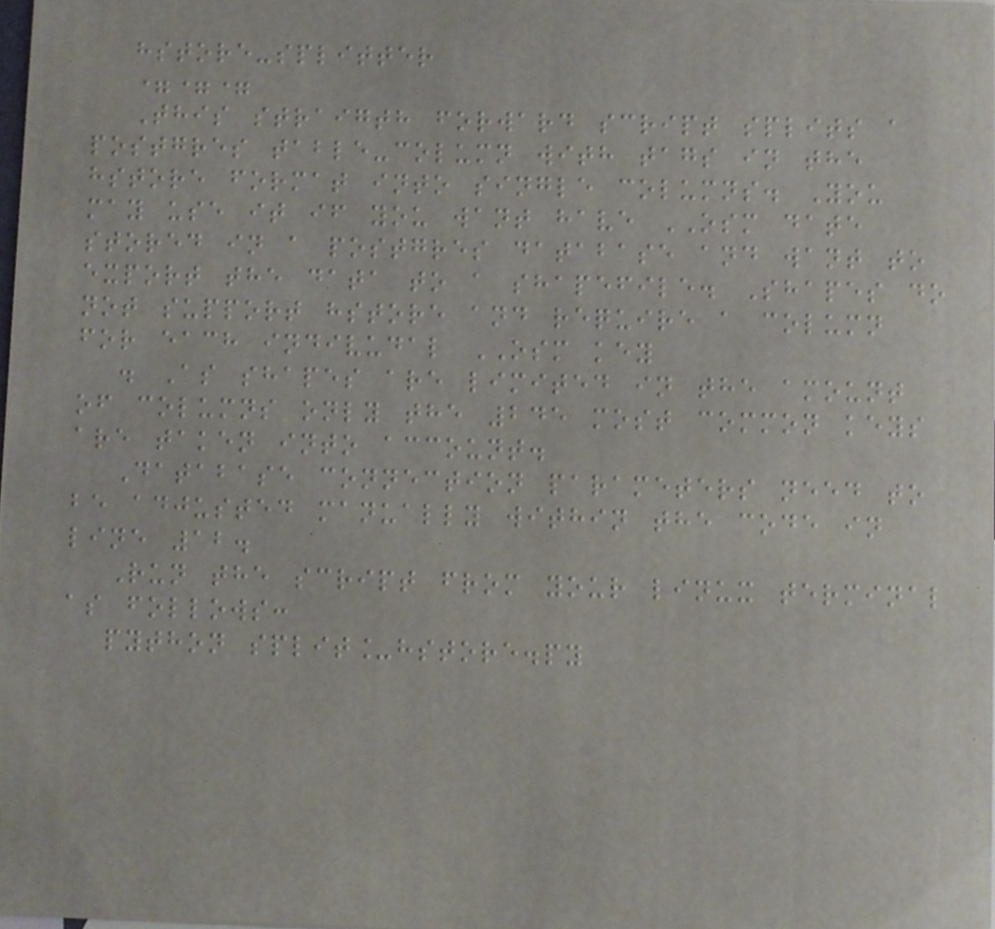hstore-splitter
===
This straigth forward script splits a
postgres table-column with tags in the
hstore format into single columns. You
may use it if you want have OSM date
stored in a postgres database and want to
export the data to a shapefile. Shapes do
not support hstore and require a column
for each indivudal OSM key
. As shapes are limited in the amount
of columns only the 245 most common keys
are taken into account.
Database connection parameters need to
be adjusted manually within the code in
line 12.
Run the script from your linux terminal
as follows:
python split_hstore.py
